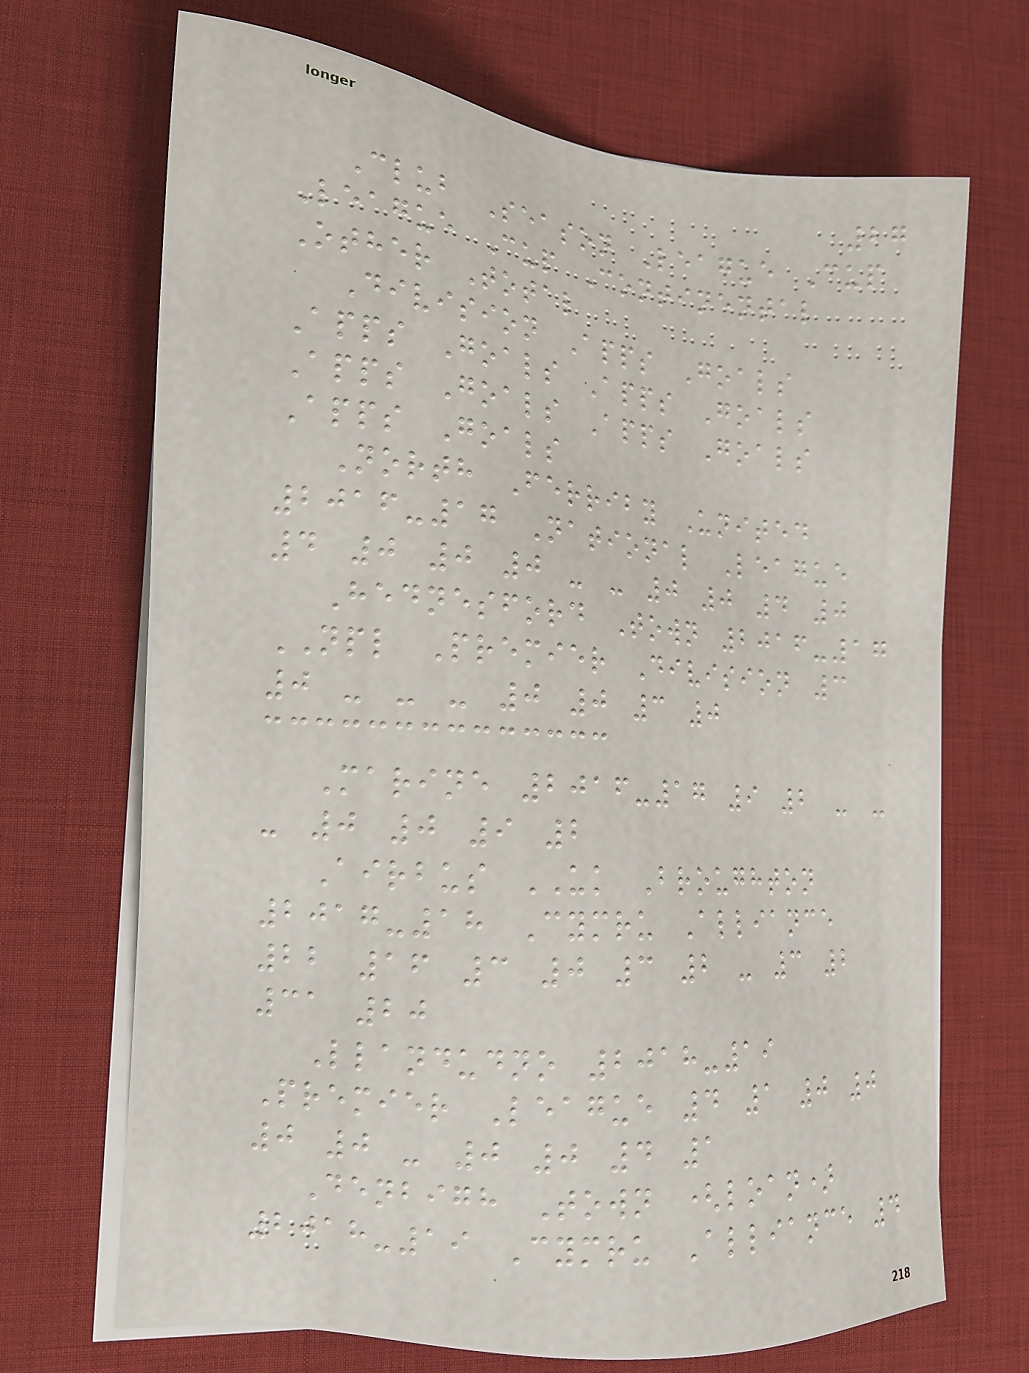27
Club Season League Cup
League Cup Continental
Other Total
Division Apps Goals
Apps Goals Apps Goals
Apps Goals Apps Goals
Apps Goals
North Ferriby United
2016-17 National League
4 0 0 0 - - 0 0 4 0
Hednesford Town 2016-17
NPL Premier Division 3
0 - - - 0 0 3 0
Marine 2016-17 9 2 - -
- 0 0 9 2
Airbus UK Broughton
2017-18 Cymru Alliance
22 16 3 0 3 2 - 3 2
31 20
Llandudno 2018-19
Premier League 4 1 0 0
0 0 - 0 0 4 1
Denbigh Town (loan)
2018-19 Cymru Alliance 4
